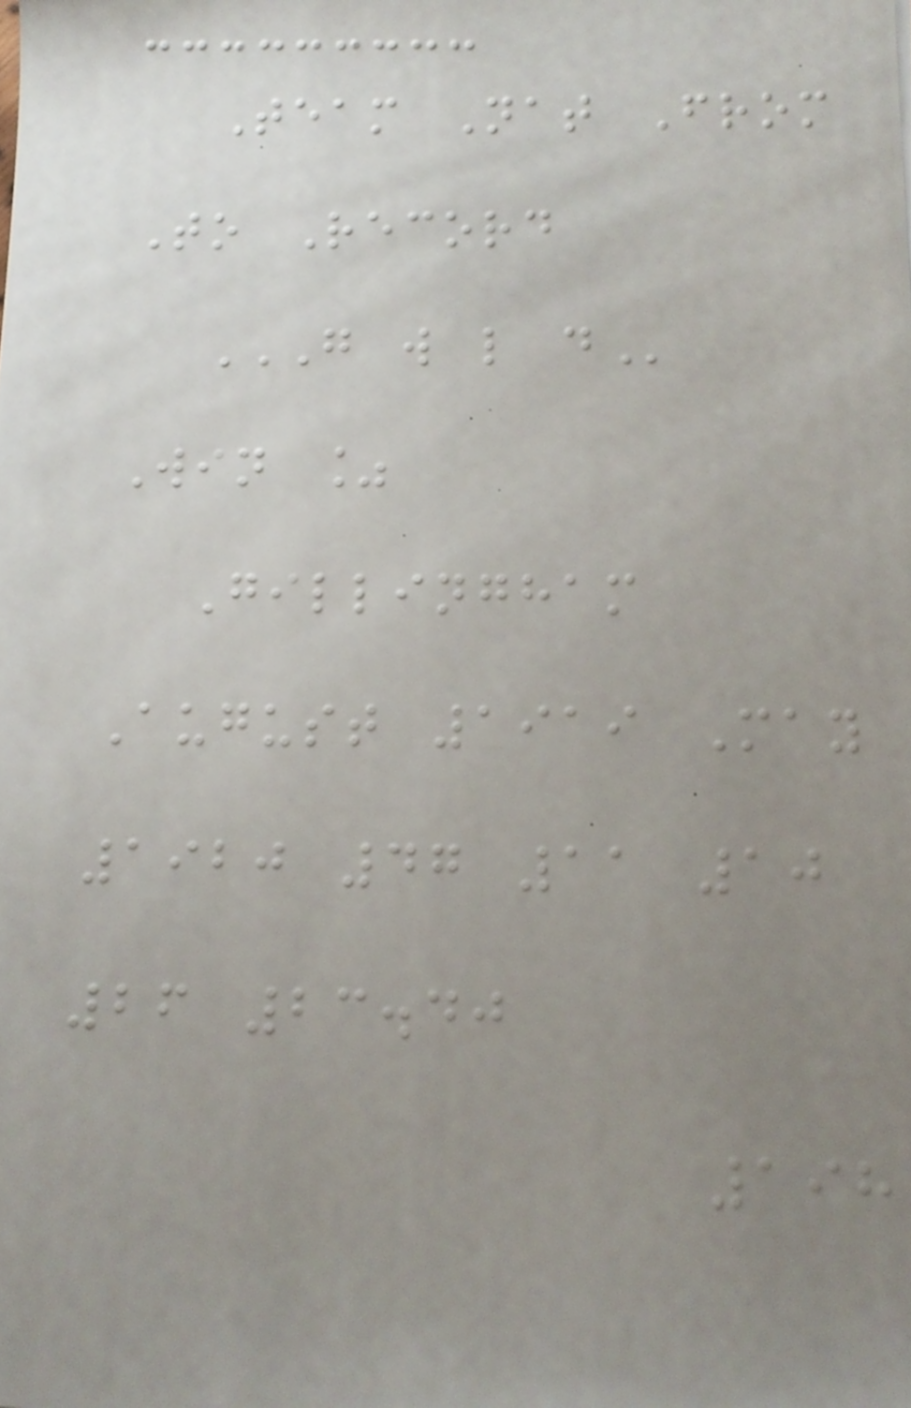Team Nat From
To Record
G W L D
Win %
Gillingham
August 1919 May
1920 47 11 10
26 23.40
198
